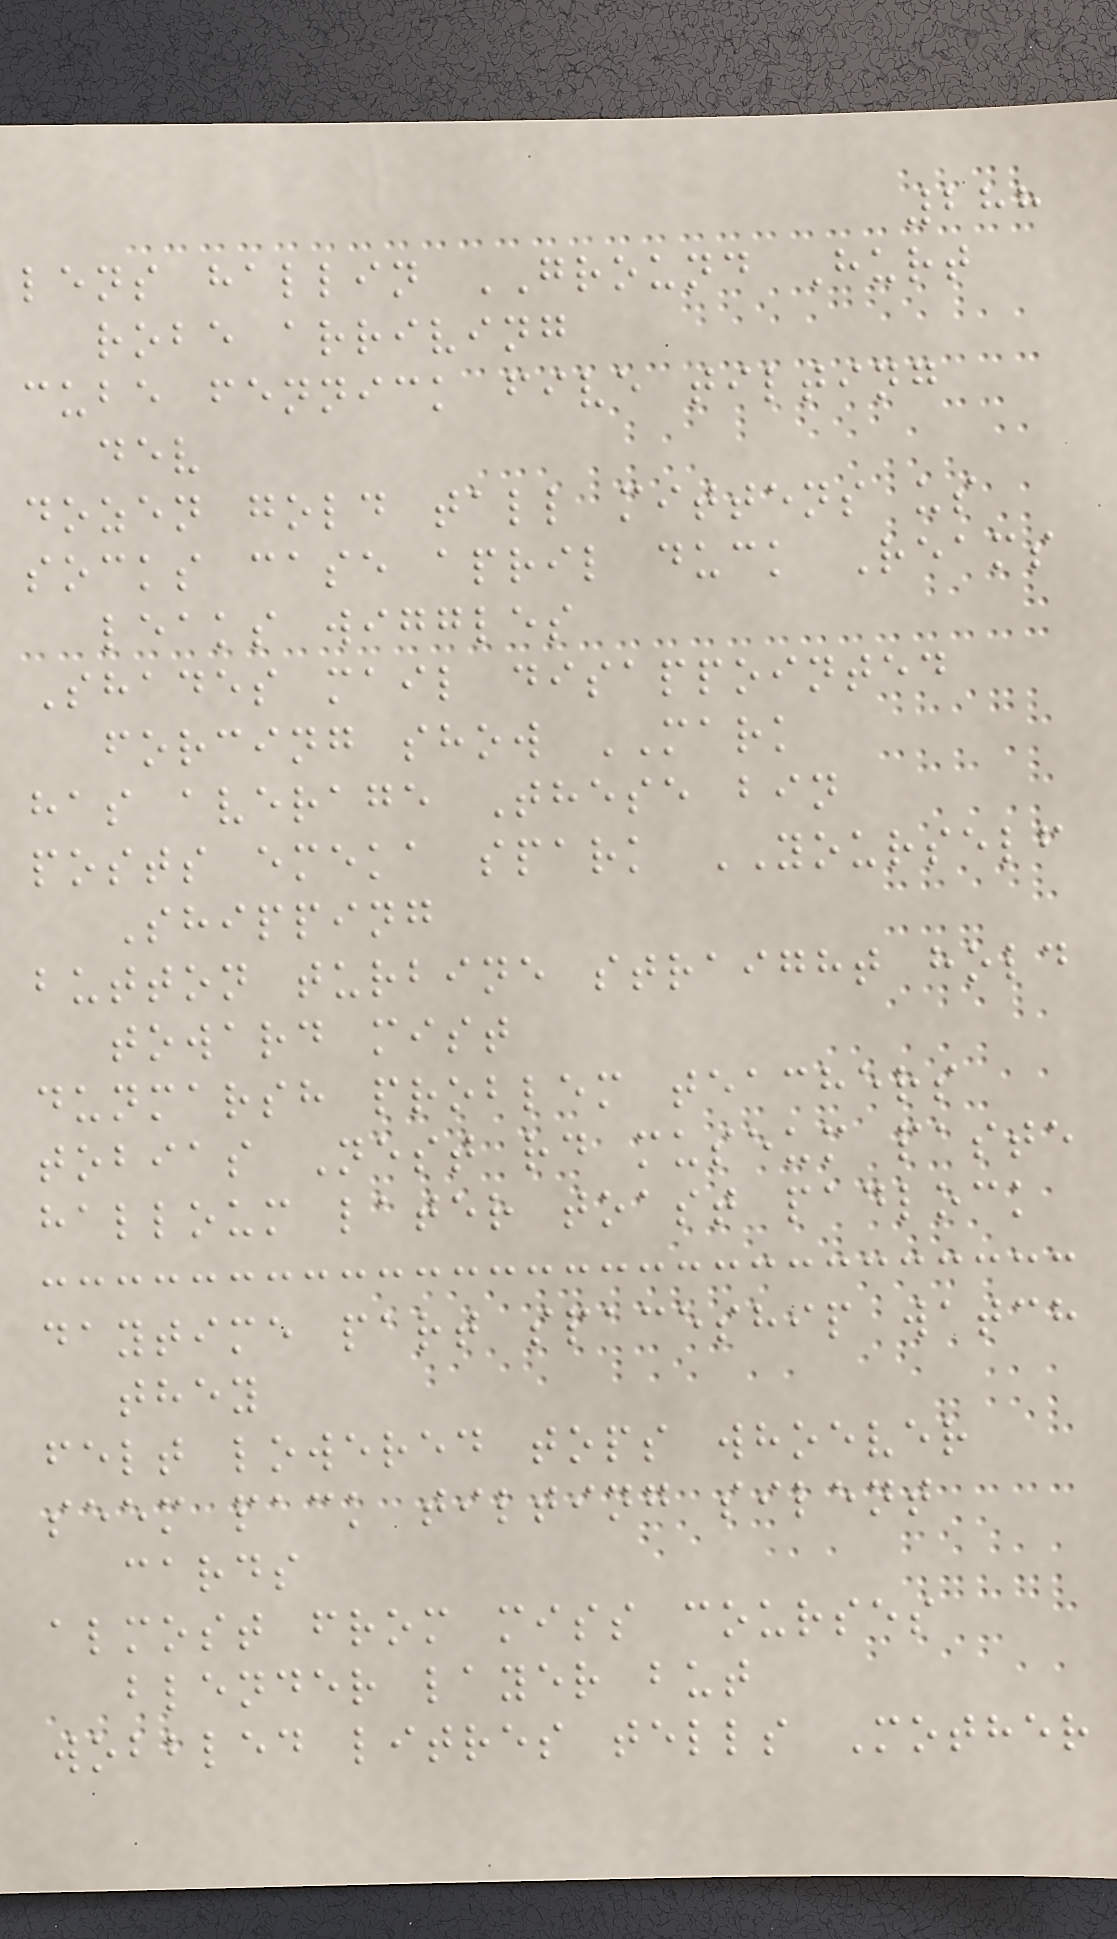288
lens hallin GROUND Hurt
robe arriving
cube fennick five tilting
dev
dozen gold tall mittens us
socks case april duck Reams
leaks wiggles
Shades mail disappointed
forcing show MARK
has average These bin
posts emeka spark YOURSELF
Shipping
button turbine straight hold
toward mist
dunmarsh problem teachers
tobias Nest rd museum paste
halloum later toast padlock
daytime part spaceship watch
they
felt lowered tops whoever
seem pack tilting silent
cards
almost from miss courses
blender layer but
wobbled litres tells Mother
